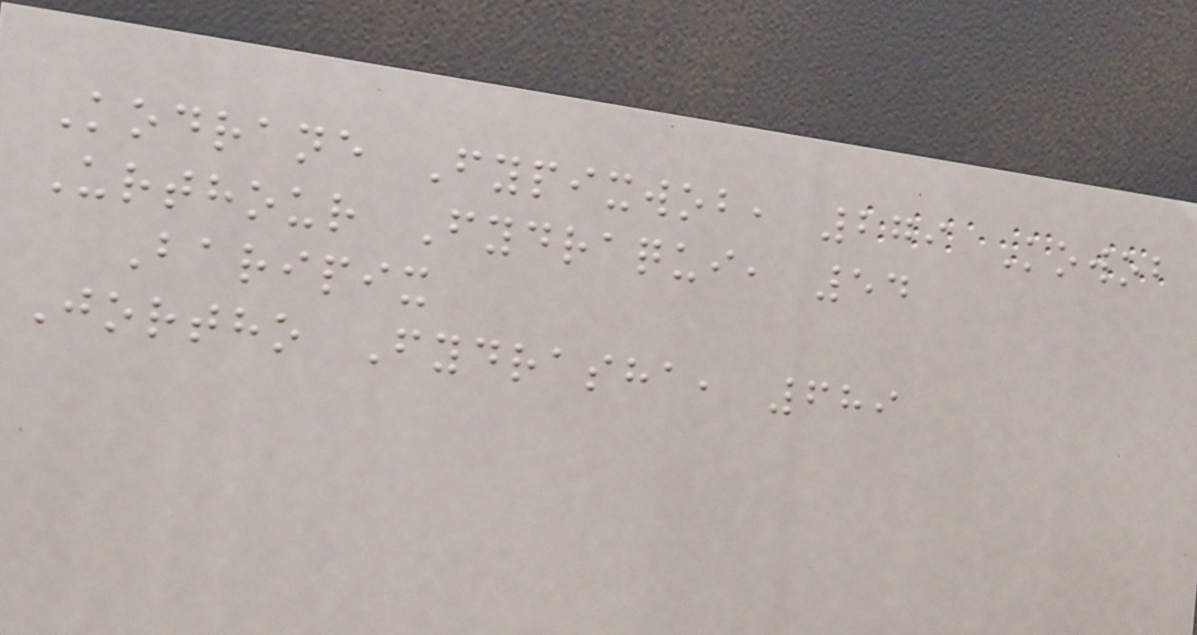Kodrane Fypixwob, 279 Kowob
Urthour Fydraqui, 54
Baripix
Jortho Fydrasha, 689
